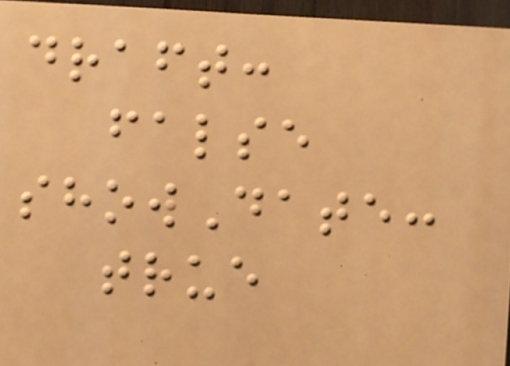draft:
false
showDate:
true
